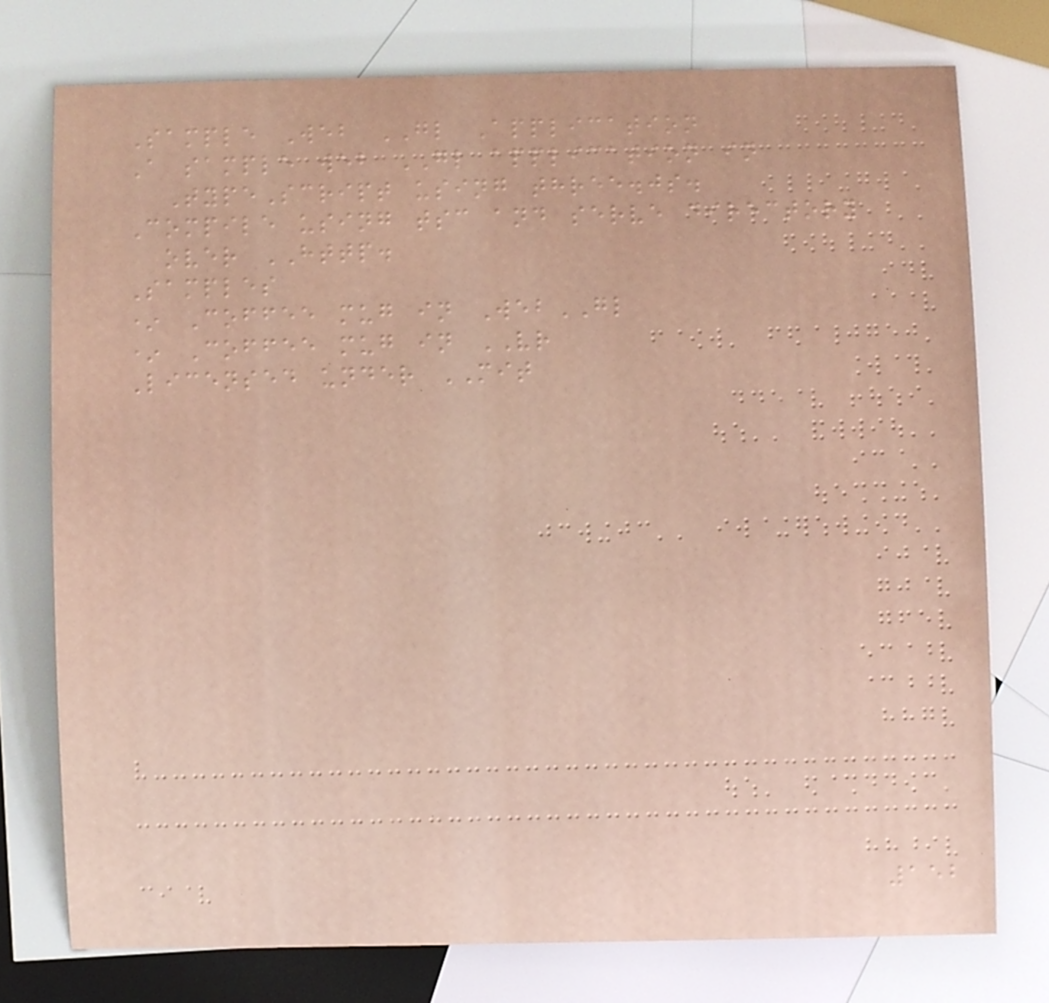Sample Web GL Application
A sample web GL application in
TypeScript using three.js.
Compile using tsc and serve directory
over HTTP.
Samples
* Coffee mug in WebGL
* Coffee mug in VR
Licensed under MIT
152
